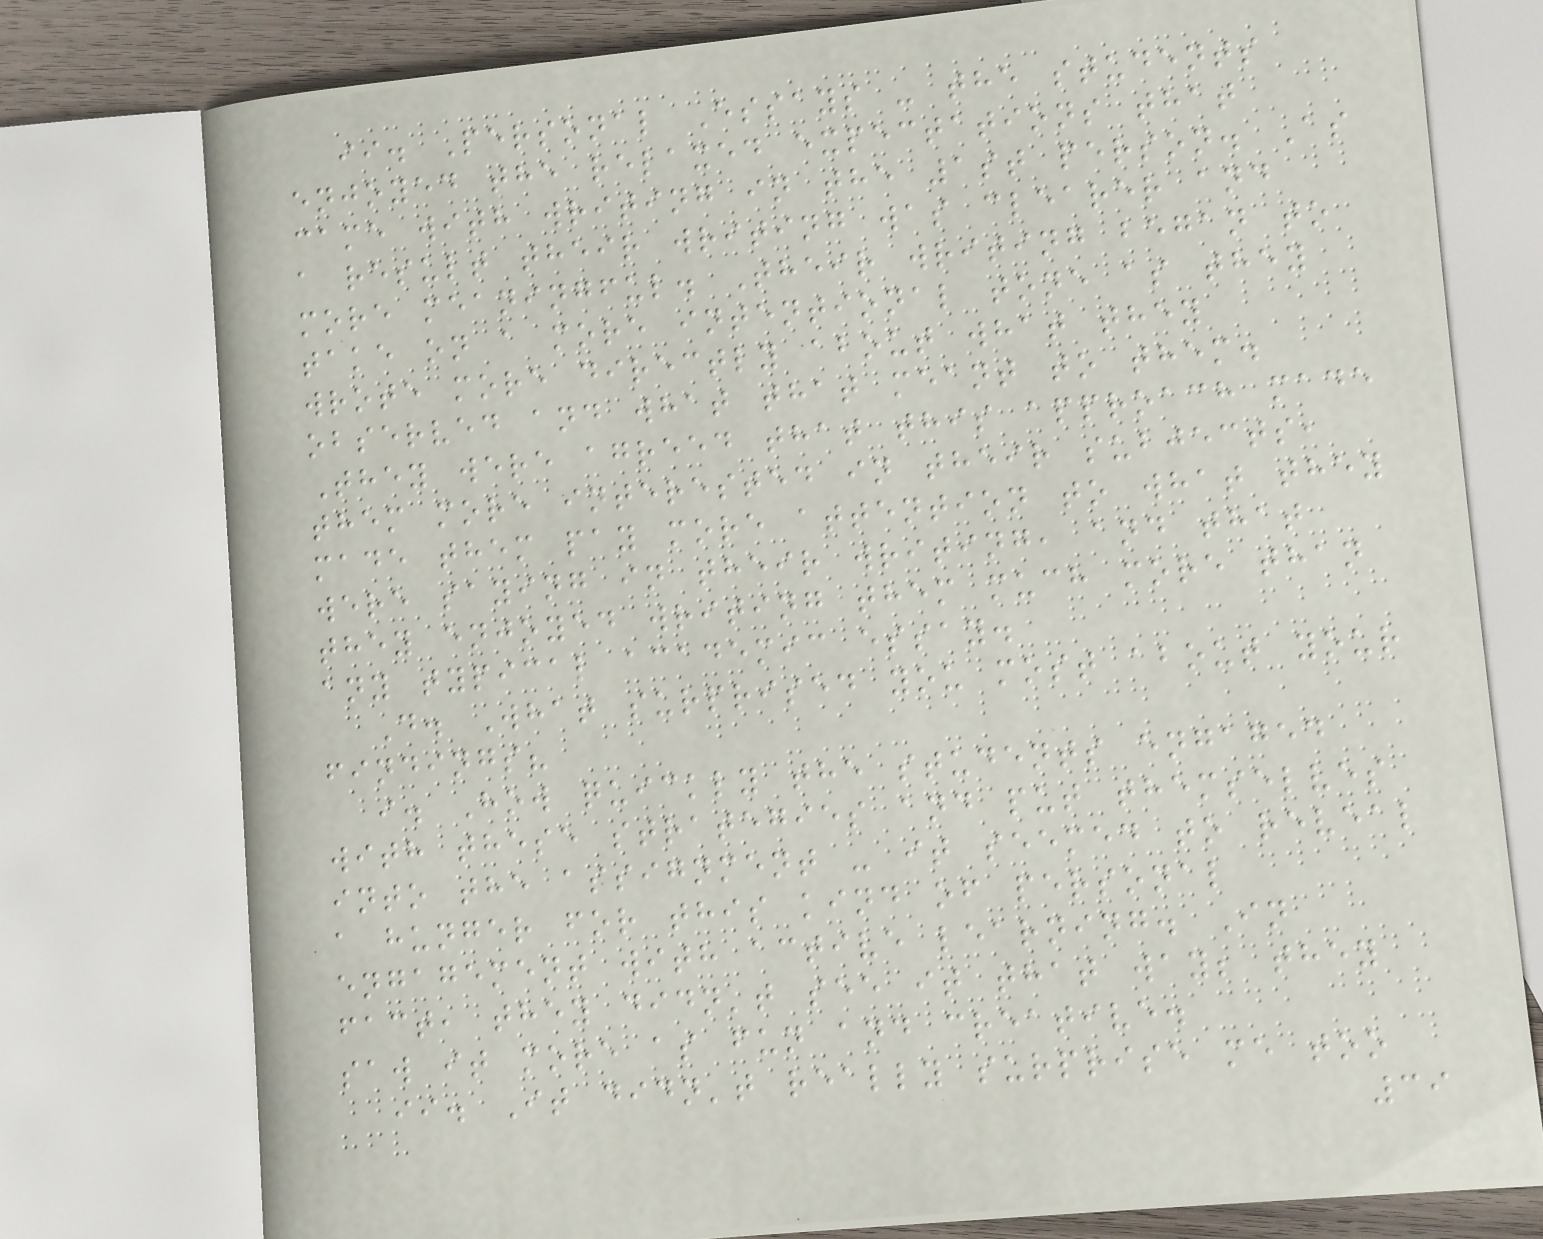ii. Personal Essays - the students
enjoyed the relaxed expectations that
came with writing in the 1st person. As
a result their writing was clearer and
more meaningful. Their writing began to
take on a more intentional tone as they
wrote more directly about what they
observed and what that meant to them.
They were agreed that this approach made
them more interested in their subjects,
made them pay more attention to what they
were saying in their writing, and that
they enjoyed writing them much more than
any typical academic essay.
D. What surprised you most about your
findings?
i. How quickly the students engaged
with these strategies and put themselves
into the assignment - it seemed to reveal
a hunger for this kind of personal
engagement with active learning. In
fact, they didn't see it that way; they
saw it more as fun and creative.
ii. It didn't really surprise me too
39
